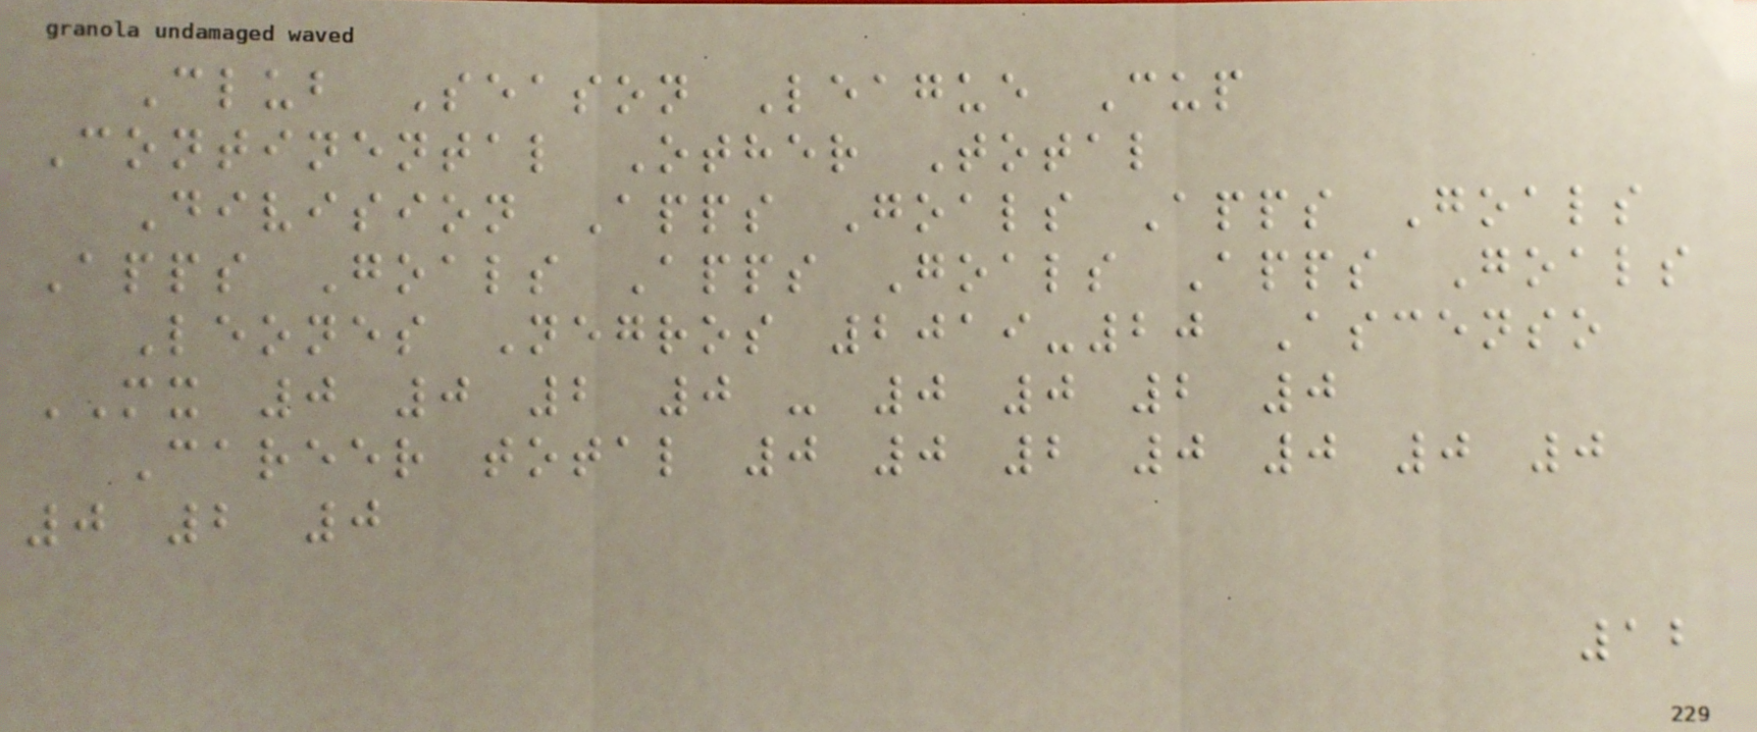Club Season League Cup
Continental Other Total
Division Apps Goals Apps Goals
Apps Goals Apps Goals Apps Goals
Leones Negros 2019-20 Ascenso
MX 0 0 2 0 - 0 0 2 0
Career total 0 0 2 0 0 0 0
0 2 0
12
